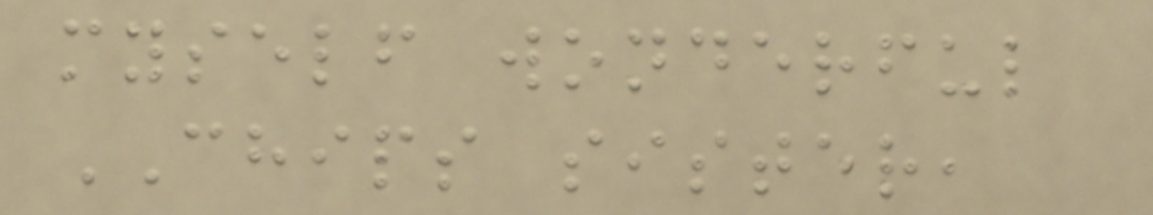myself wonderful
CHIPS sister,
